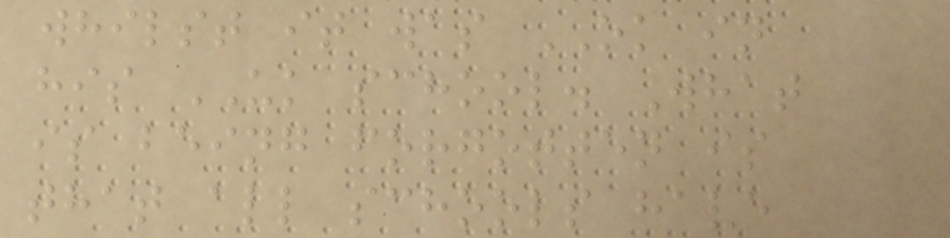whilst it was OK in
his UK school. What
is being forgotten is
that all schools have
